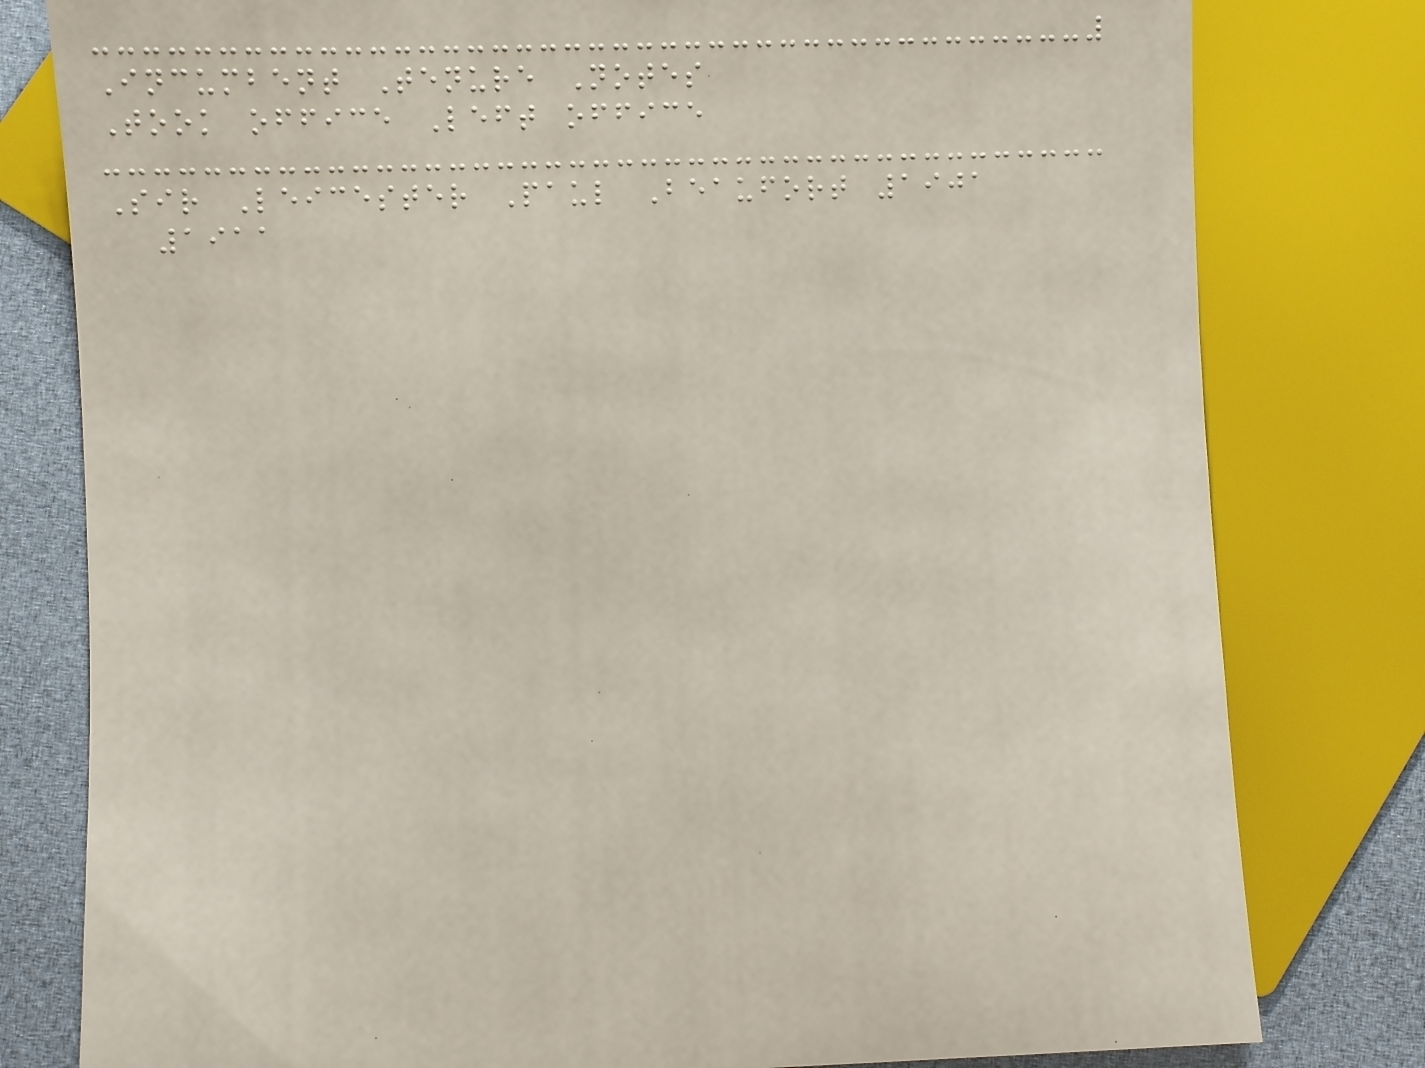Incumbent Tenure Notes
Took office Left office
Sir Leicester Paul Beaufort 1901
1911
